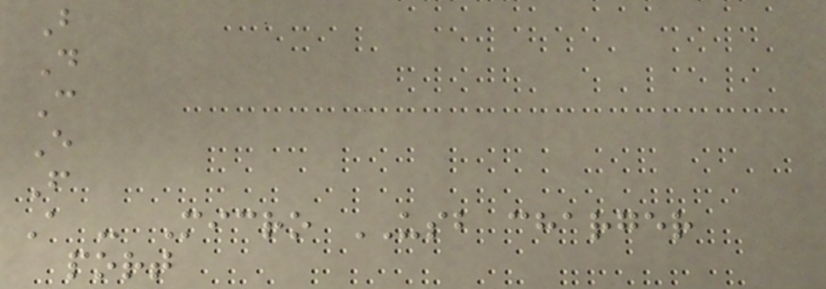B
D
C
E
F
A - Micro USB charger
port
